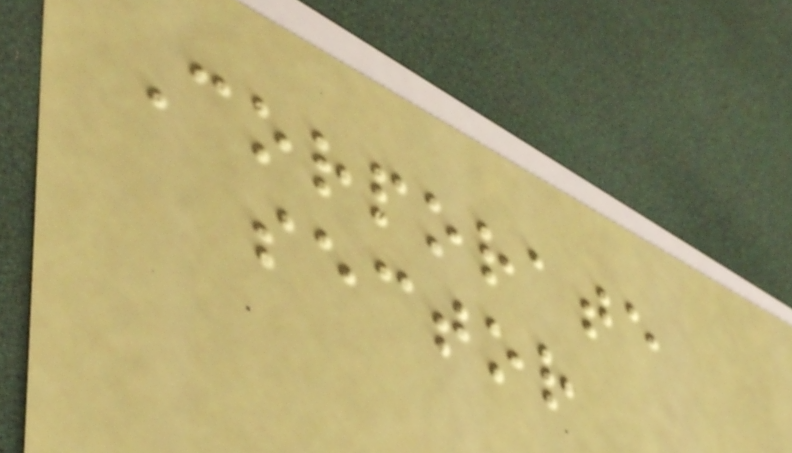Corporate
sector
